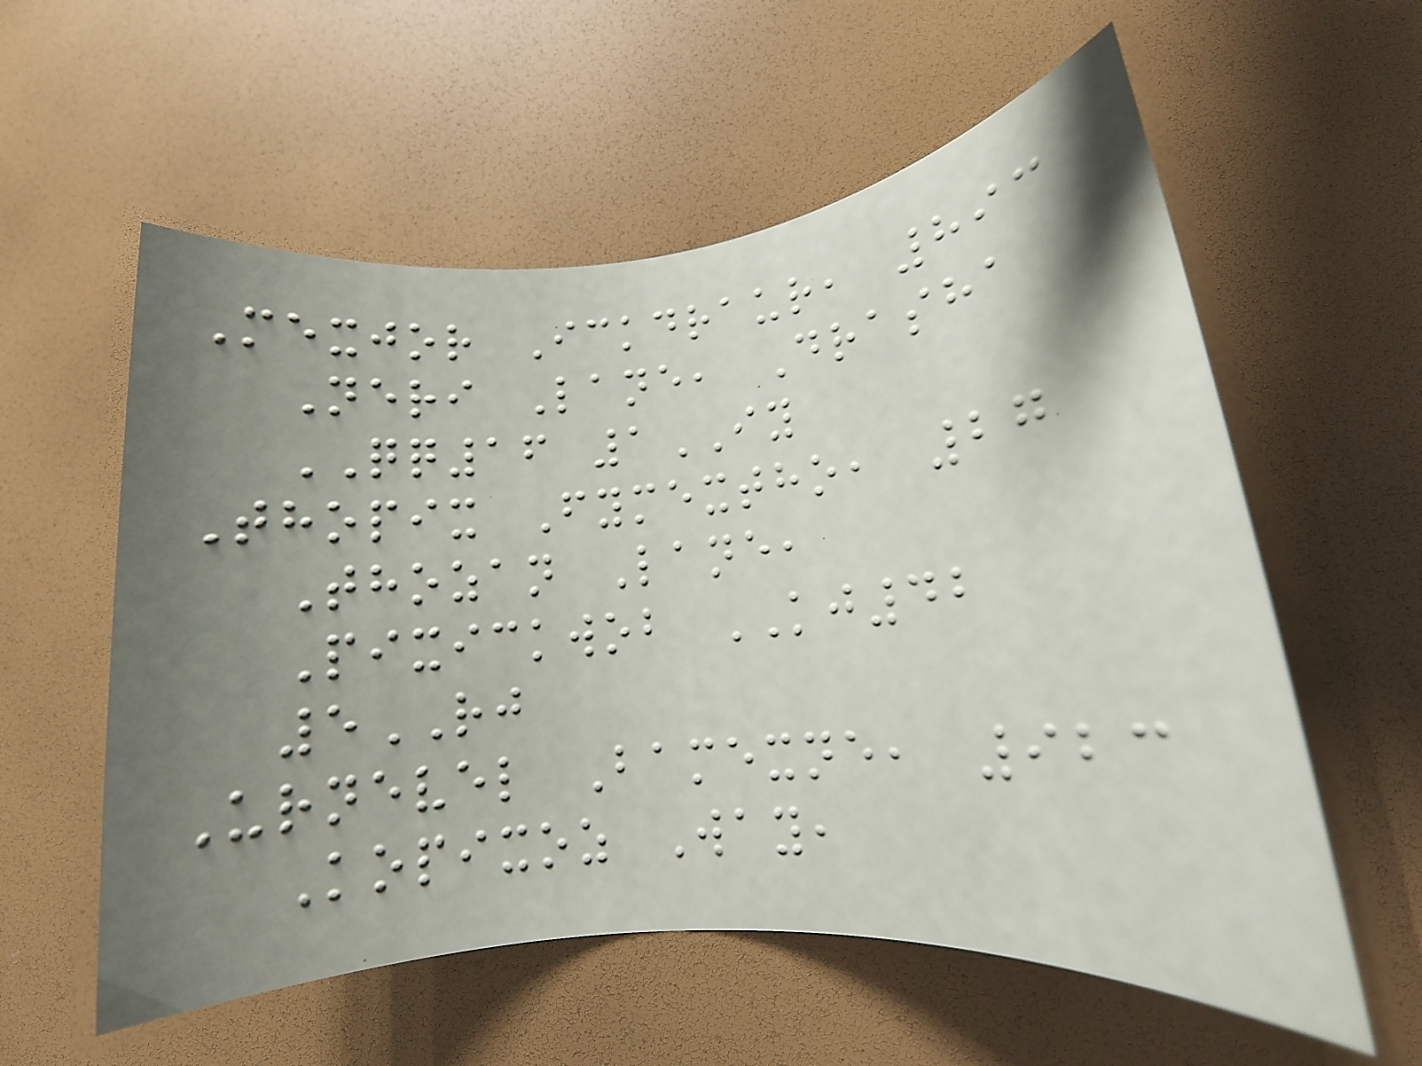Mexjor Ickdraur, 893
Neri Lane, Drasha
QQ16 1IY
Thopix Fymextho, 27
Thozan Lane,
Pixickwob KJ42
5RJ
Urnevel Bamexne, 923
Kopixoz Way,
